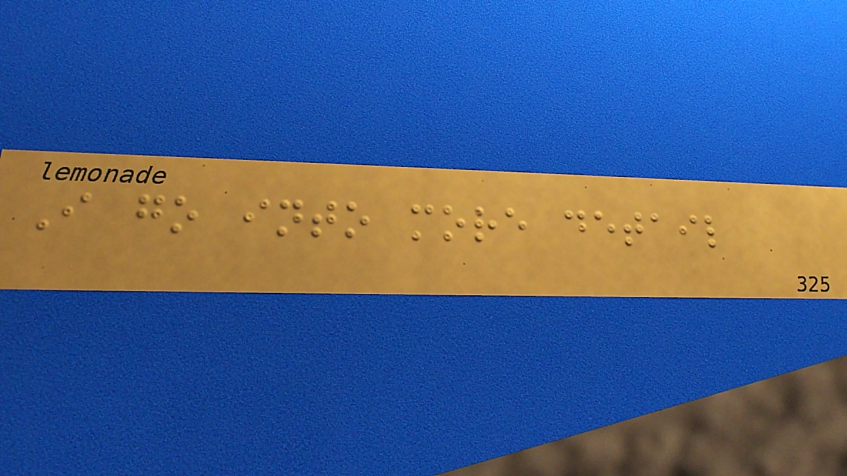I go into more detail
